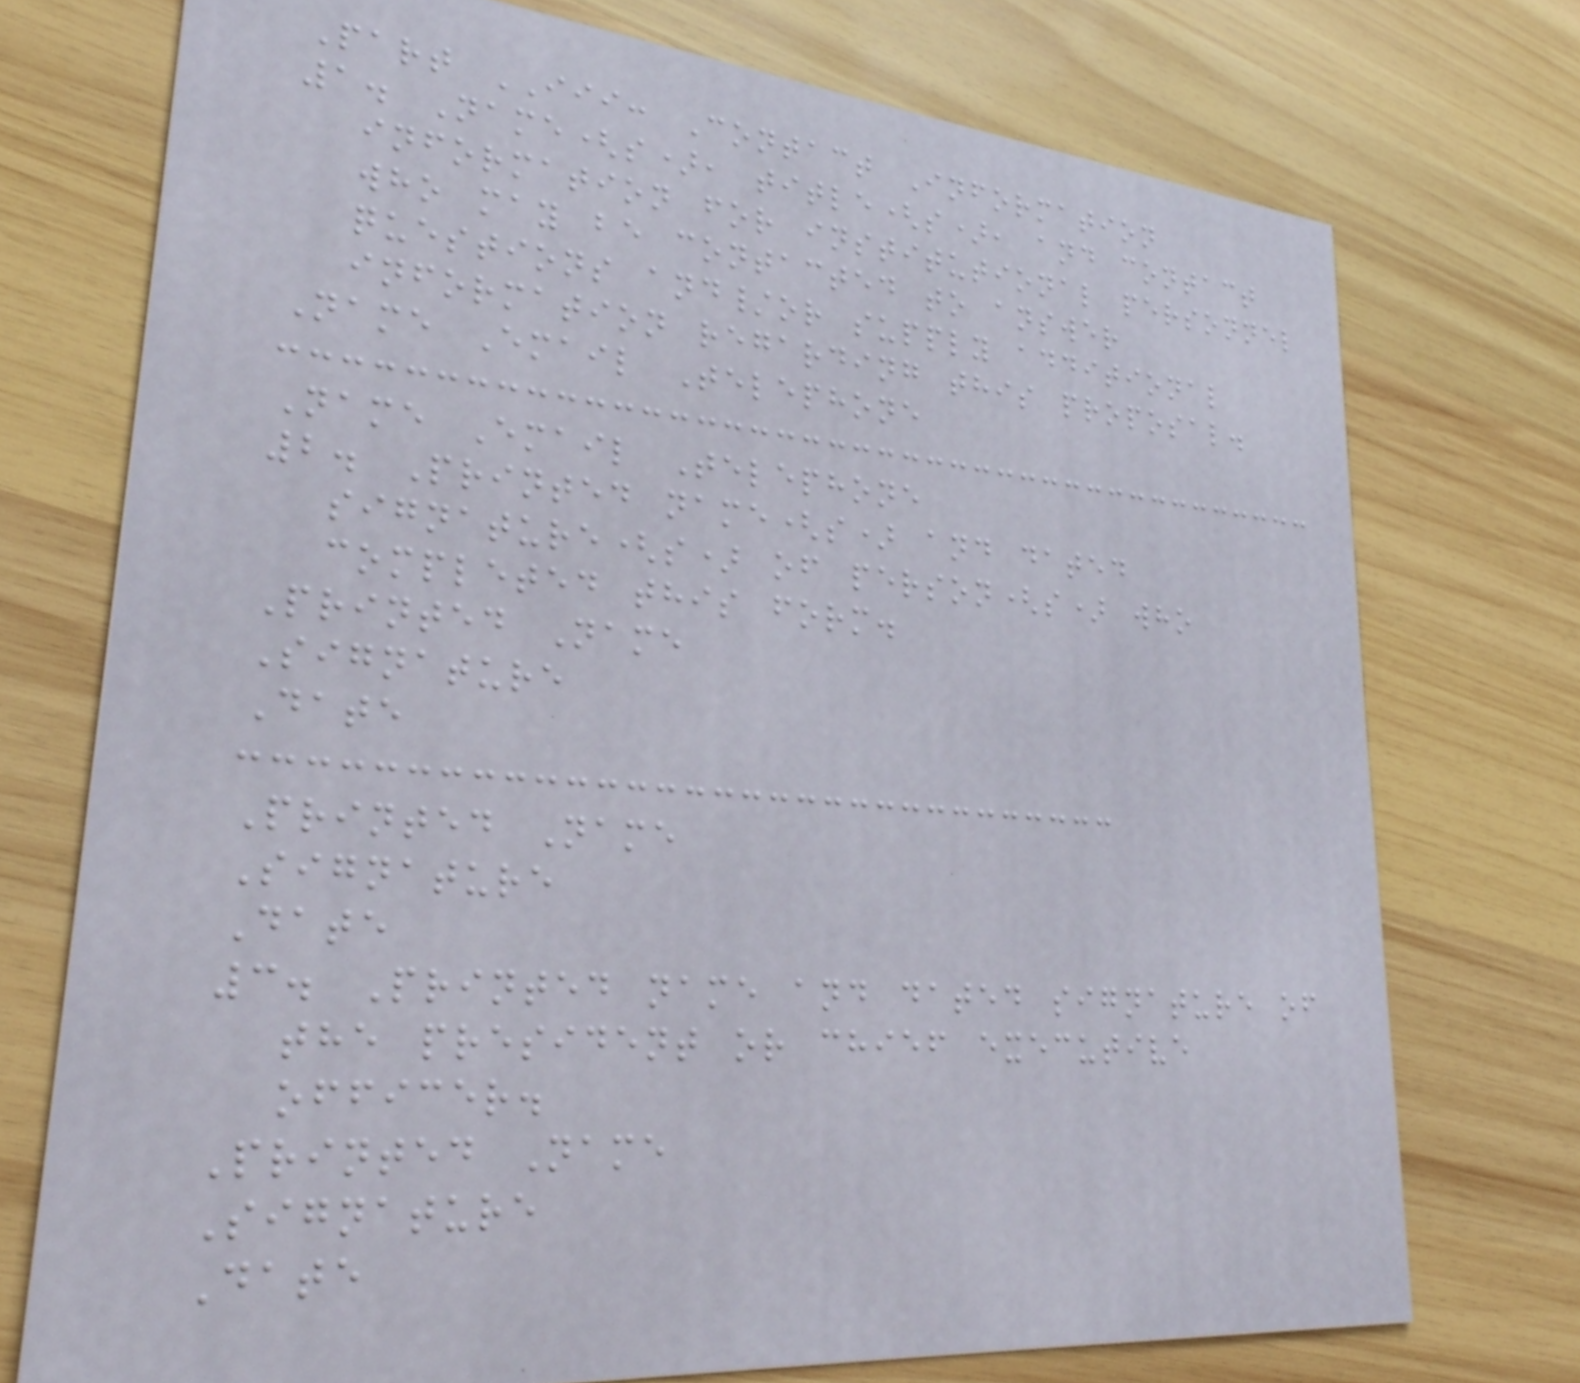Part III: Contact Information
1. Name(s), title(s), and contact
information for institutional personnel
who may be contacted to answer
questions and/or supply additional
information regarding this proposal.
Name Email Telephone
Name Email Telephone
2. Printed name(s) and dated
signature(s) of person(s) who
completed this form.
Printed Name
Signature
Date
Printed Name
Signature
Date
3. Printed name and dated signature of
the president or chief executive
officer.
Printed Name
Signature
Date
